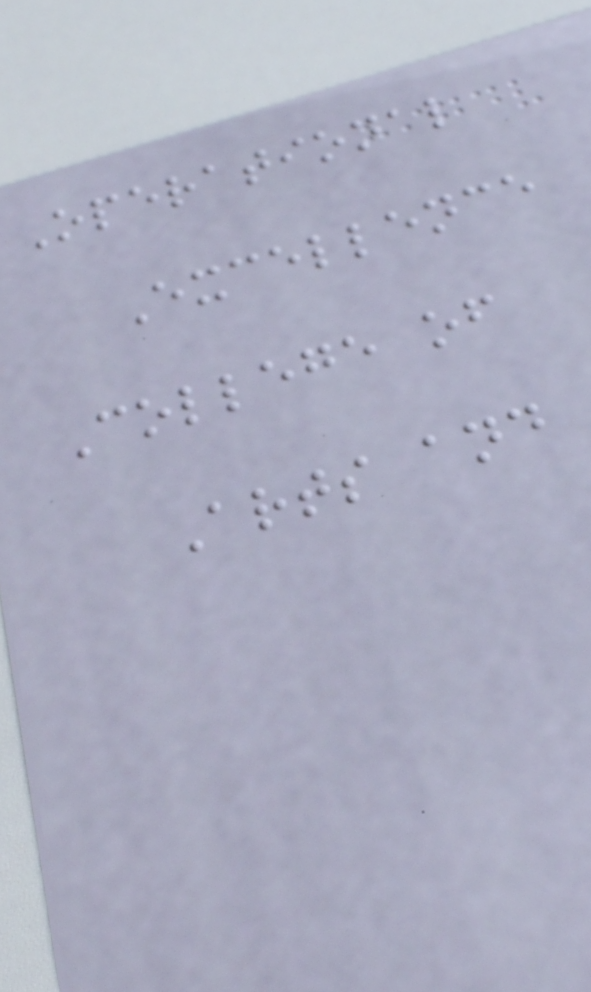Operational
Excellence
College of
Arts and
